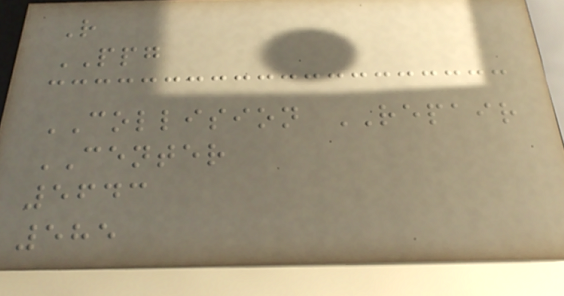R
PPG
COLLISION REPAIR
CENTER
5643
585
